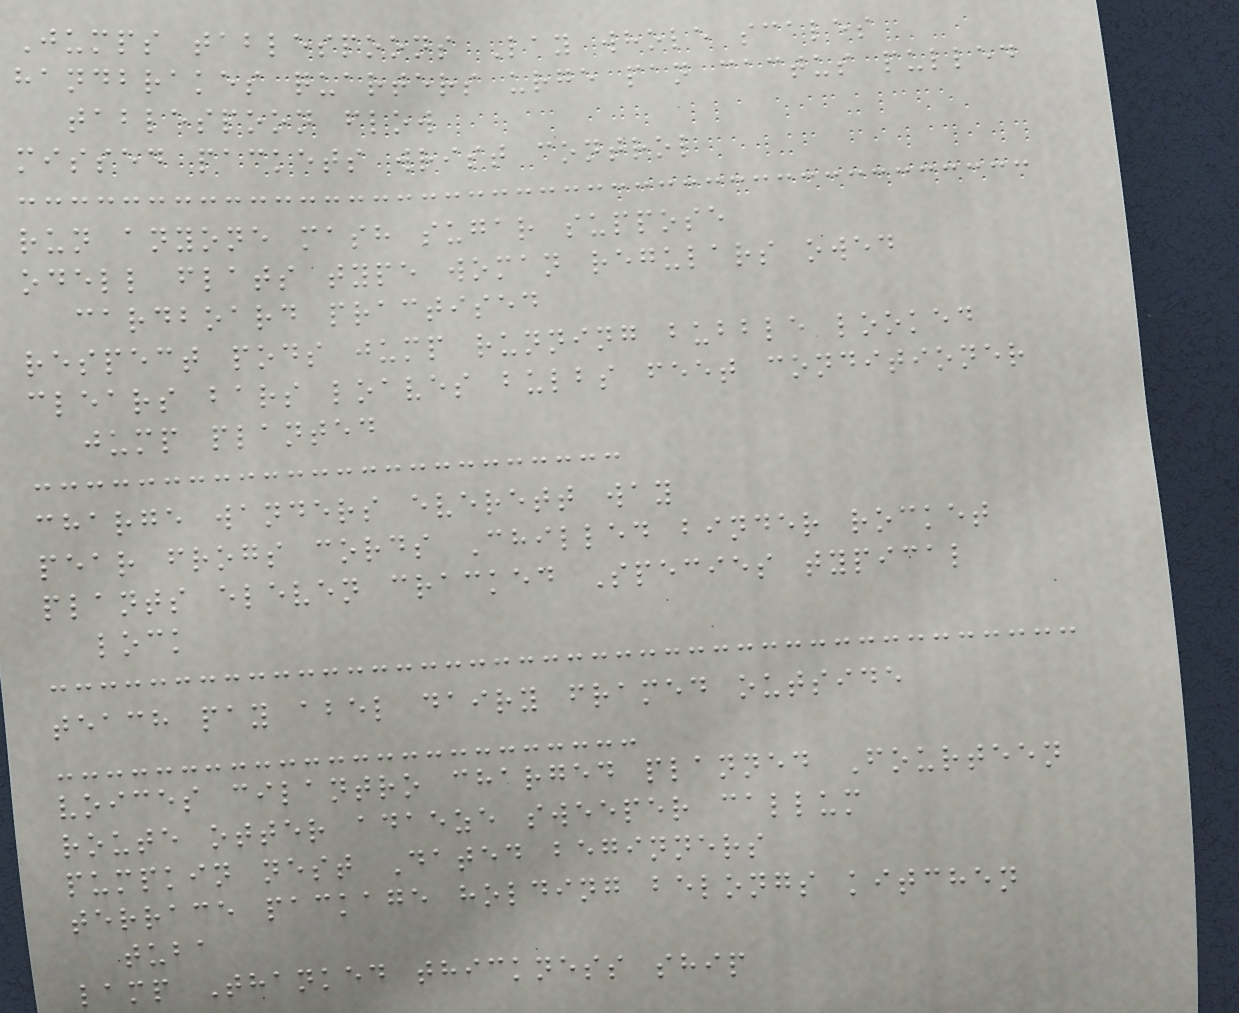Jumps tablespoons Lay whole scales
handbrakes quarters urge pan cactus pulled
tablespoon flow
missed packets wrist control
run anyone mash sugar suppose
odell flats type woman regulars owed
cardboard practised
respect pods jump running bubble looked
clears bars loaves bulbs feet conditioner
jump planted
charge wanders everett way
pear frogs cords Chilled binder rocket
plants eleven cracked Species typical
lock
teach pay abel dairy framed outside
voices cilantro charged planned Fourteen
route otter adaeze sweeper callum
pumpkin nest Dated beginners
terrace package holding belongs kitchen
tuba
lamp Thanked thickness ship
